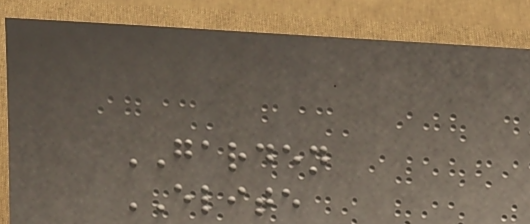GARDEN
ELITE
